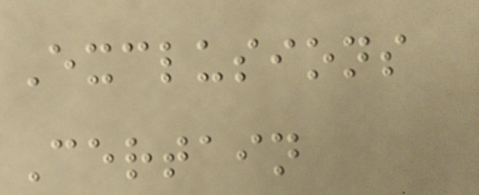Exclusions
Certain
